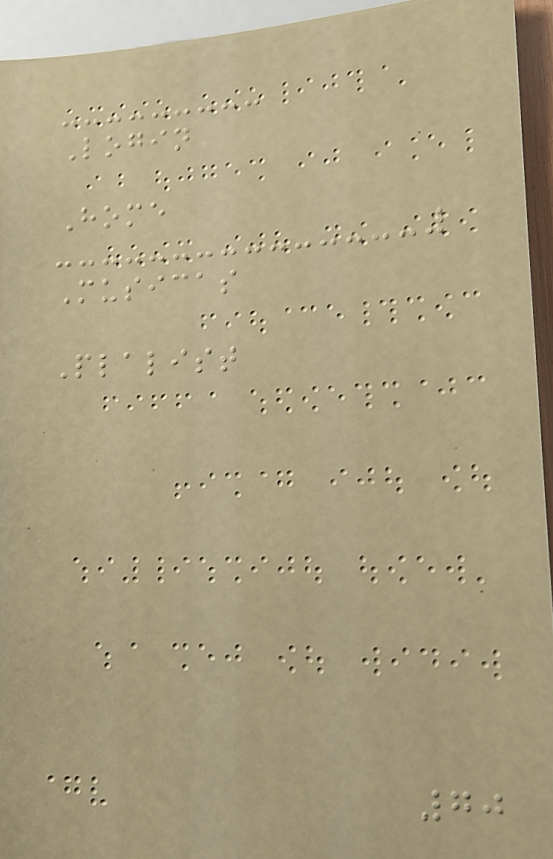Login
Home
Musicas
Plalist
70
